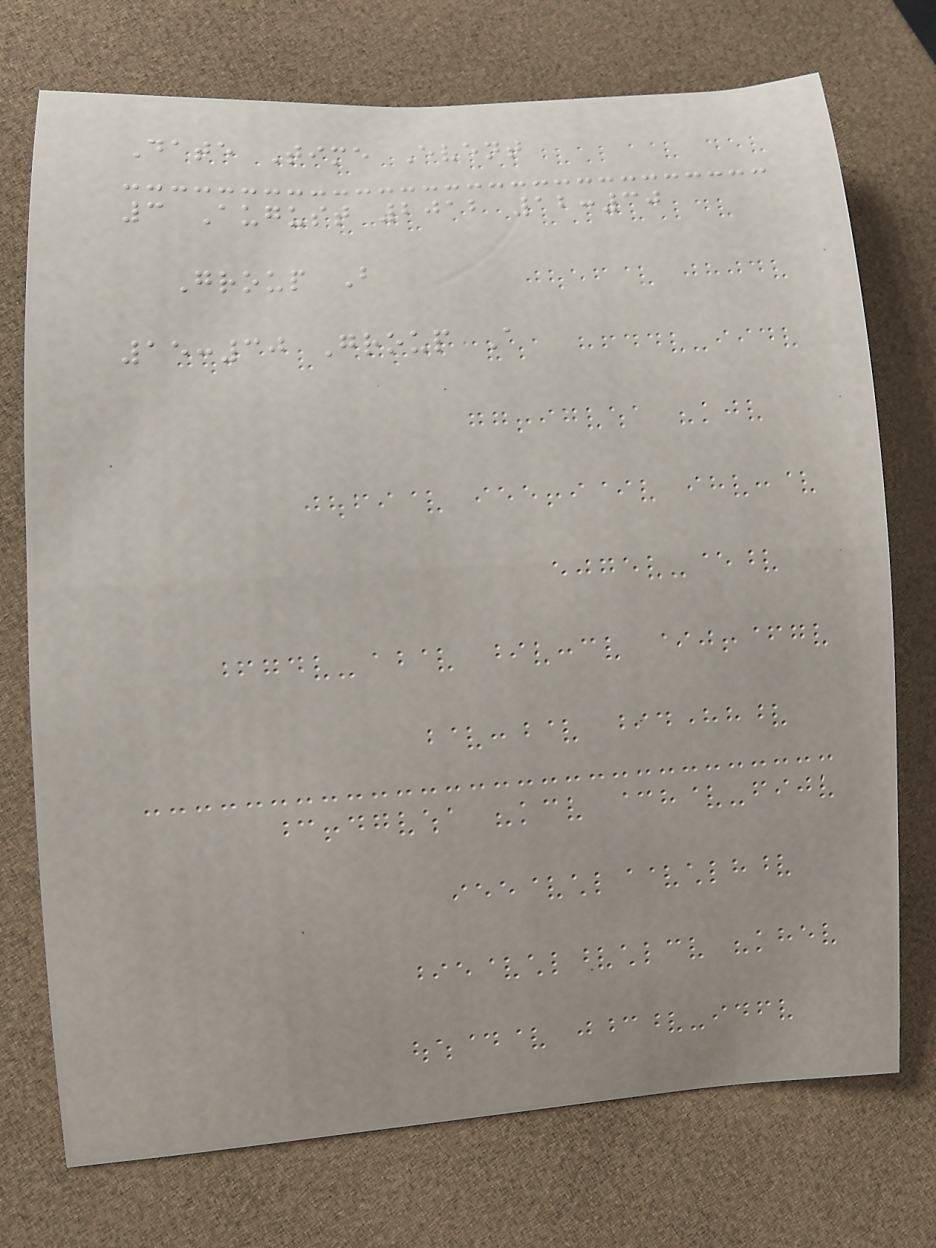Date Time Event
3 August 2012 12:30
Group B
15:30 Group A
